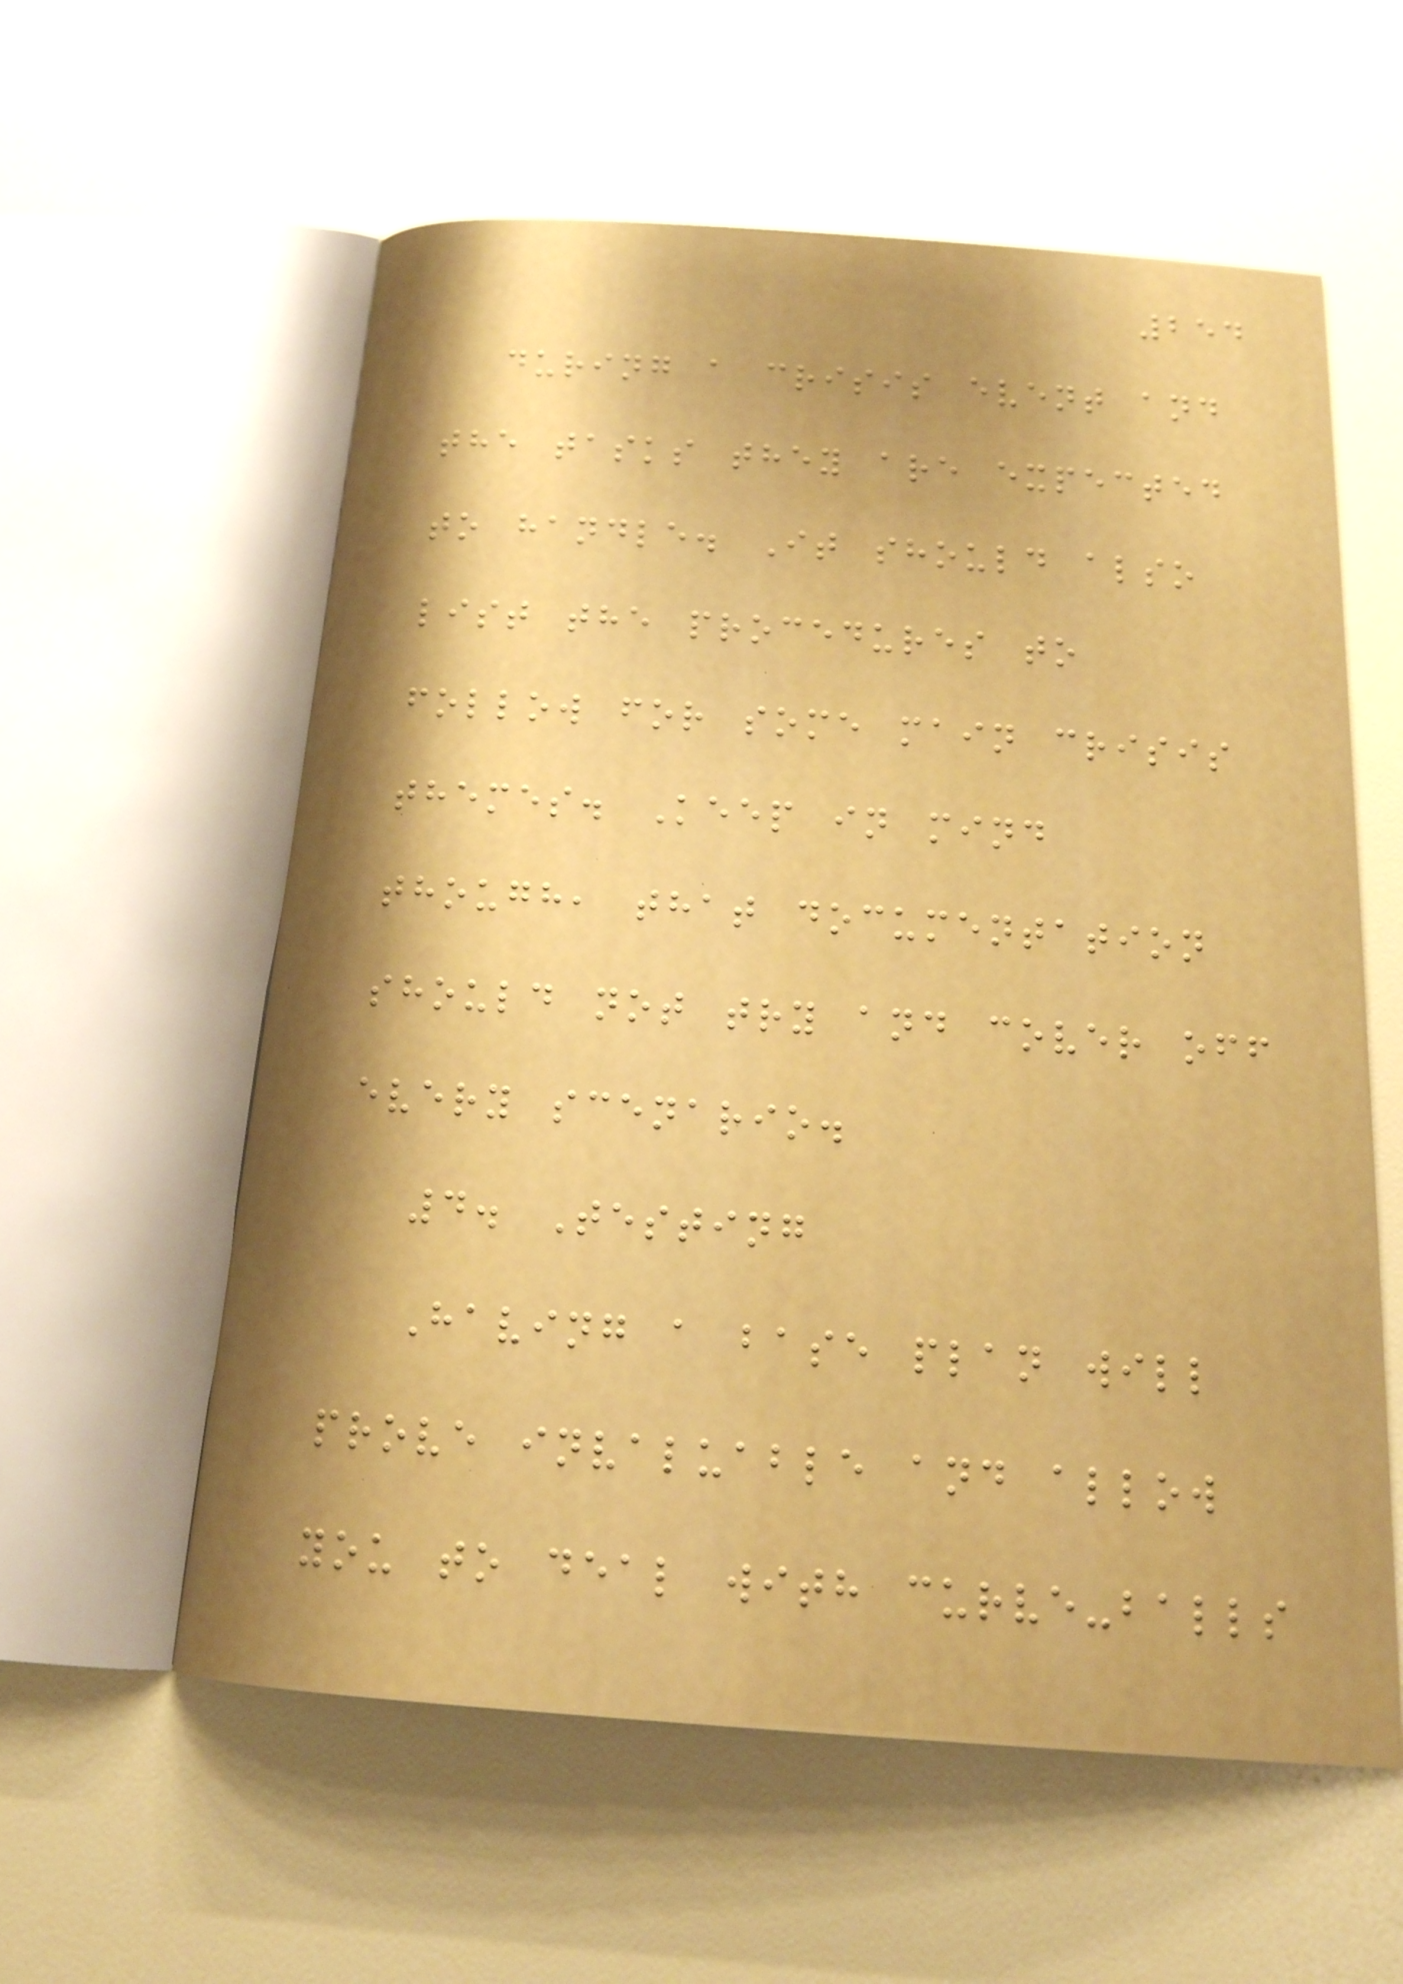254
during a crisis event and
the tasks they are expected
to handle. It should also
list the procedures to
follow for some main crisis
themes. Keep in mind
though, that documentation
should not try and cover off
every scenario.
4. Testing
Having a base plan will
prove invaluable and allow
you to deal with curve-balls
